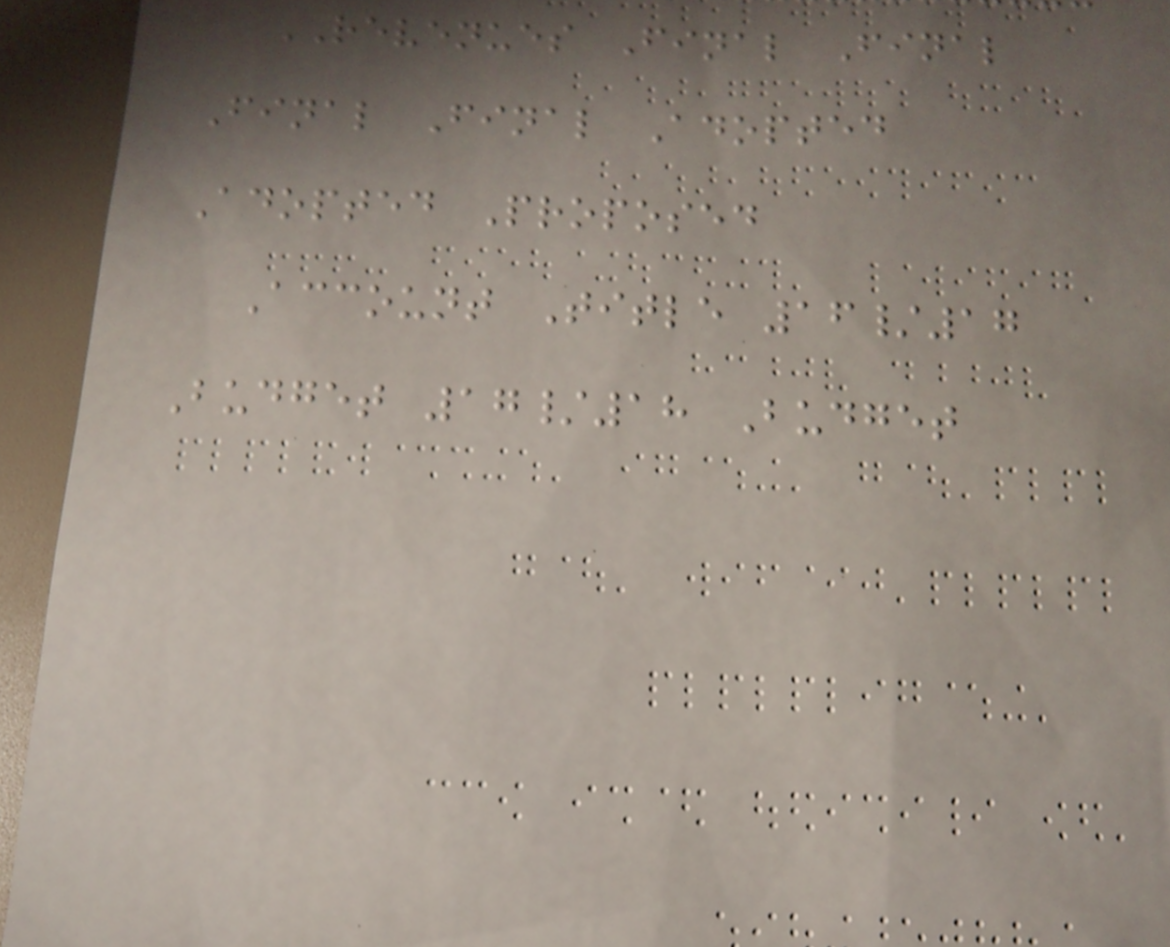REVENUES Final Final
Final Final Adopted
Adopted Proposed
Account Title 16/17
Budget 17/18 Budget
